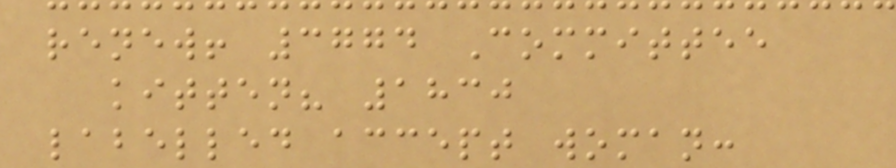renew! 3774 Committee
kitten? 1830
labelled accept woman:
